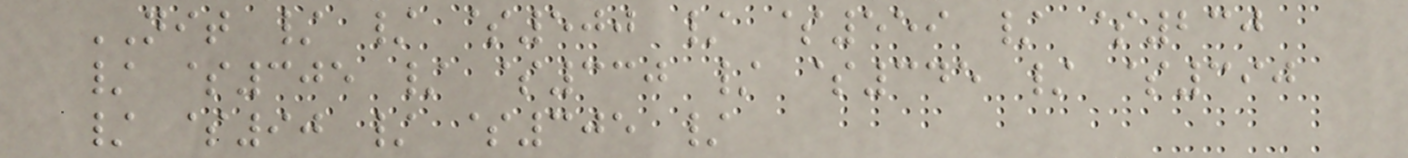NIT / / $500 / $559 / $230
/ $305 / $330 / $345 / $390
/ $90 / $305 /
